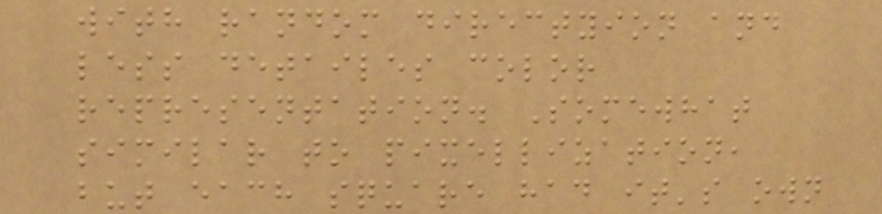with random directyion and
less detailes color
representation. Somewhat
similar to pixellization,
but each square had it's own
